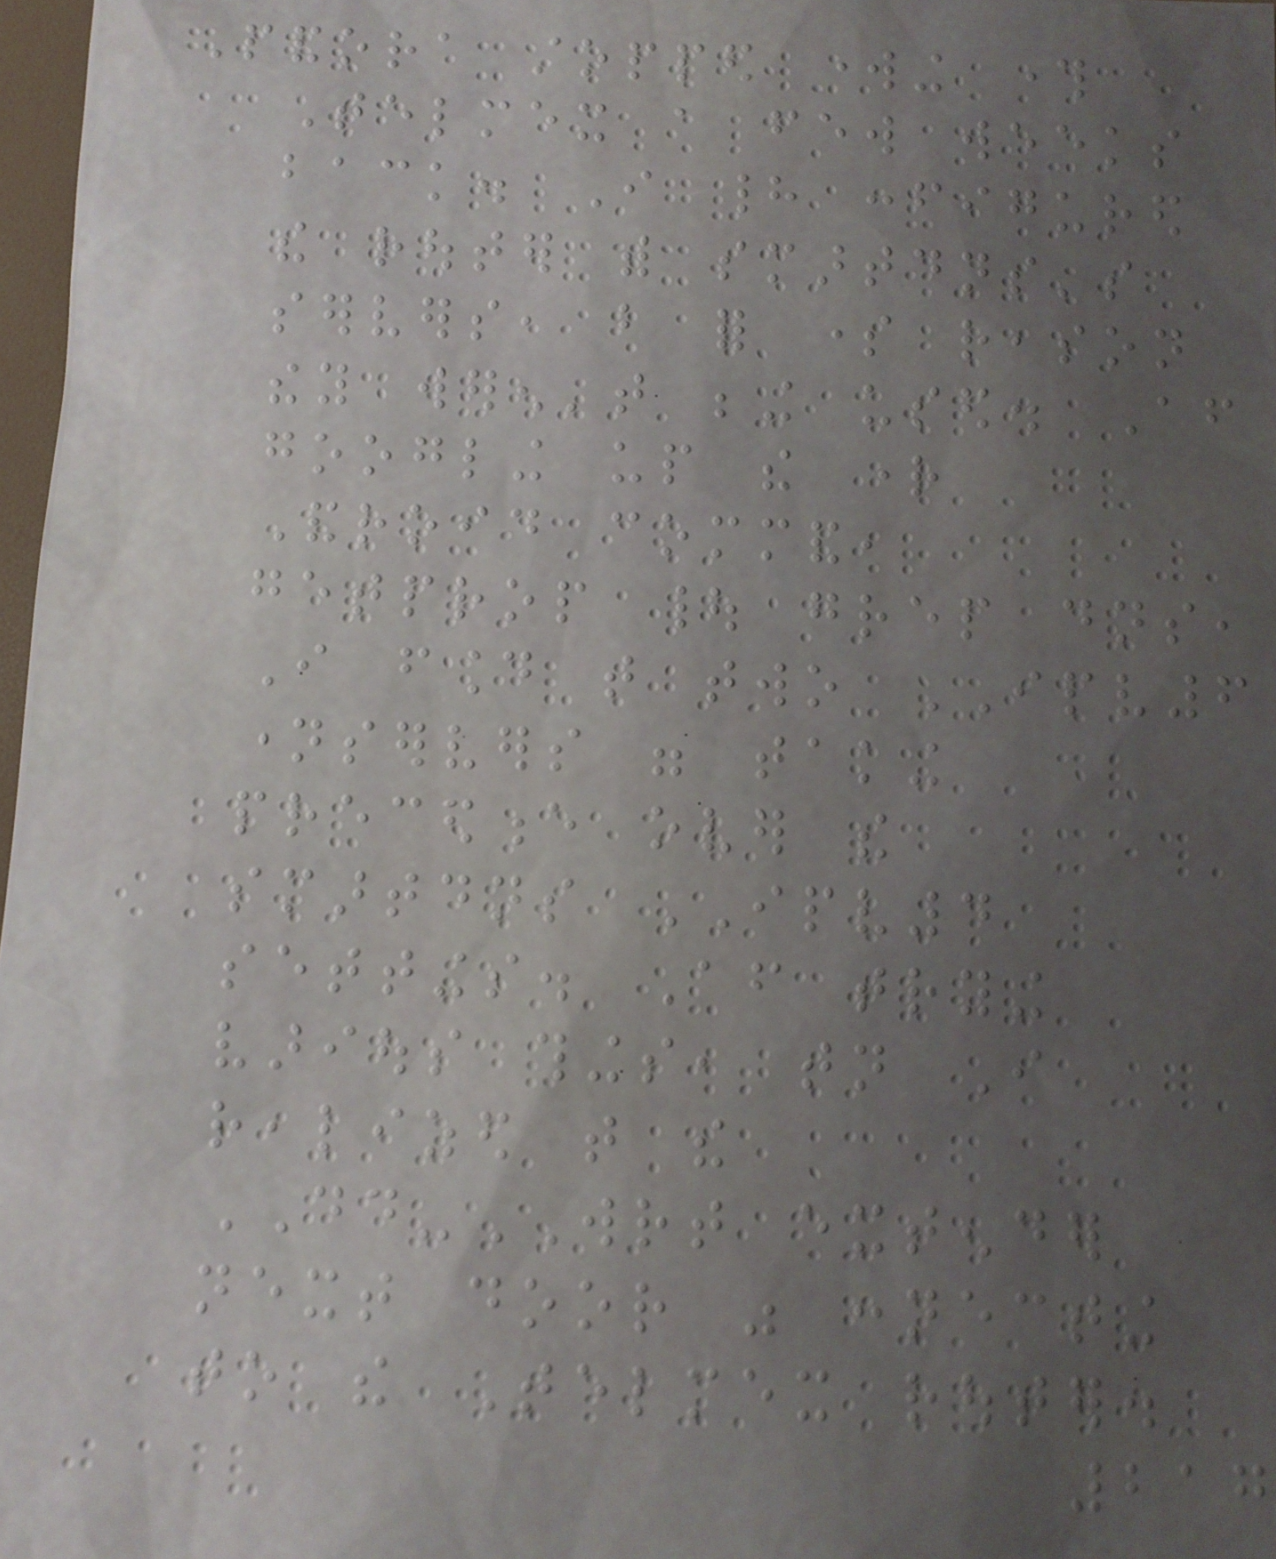Pandora stopped working through
Telmex a few weeks
back. I had configured
the router with smartdns's
servers, but for some reason
they weren't being used. After
googling up the right
Android command,
getprop | grep dns,
I found that two IPV6
nameservers were taking
precedence over the
smartdns IPV4
settings. After trying
various things, tonight I
realized that the
DD-WRT extender
next door was connecting
to the Telmex router.
217
